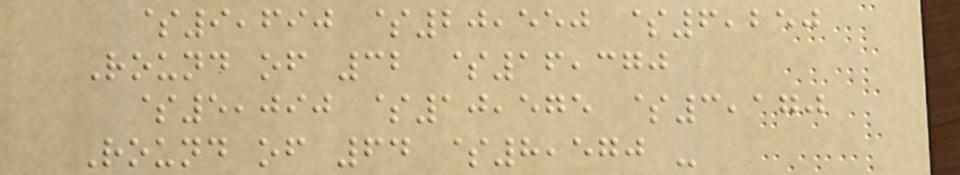$9,690 $20,550 $6,250
Round of 32 $16,370
$5,090 $10,575 $3,170
Round of 64 $8,570 -
